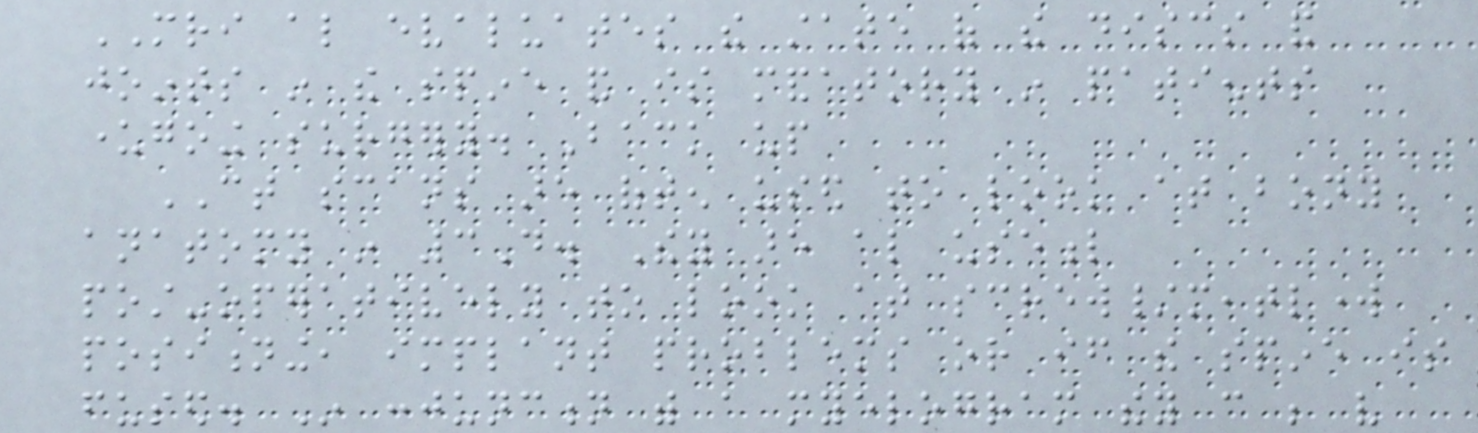MRI also evaluates the state of the discs and
joints in the spine and is mandatory in patients
undergoing surgery. Back up
CT scans are often used to look at bony
anatomy in 3D. They are also useful
post-operatively to look at screw/meatlwork
positioning, implant problems or if the spine is
fused. In conjunction with a myelogram they can be very
